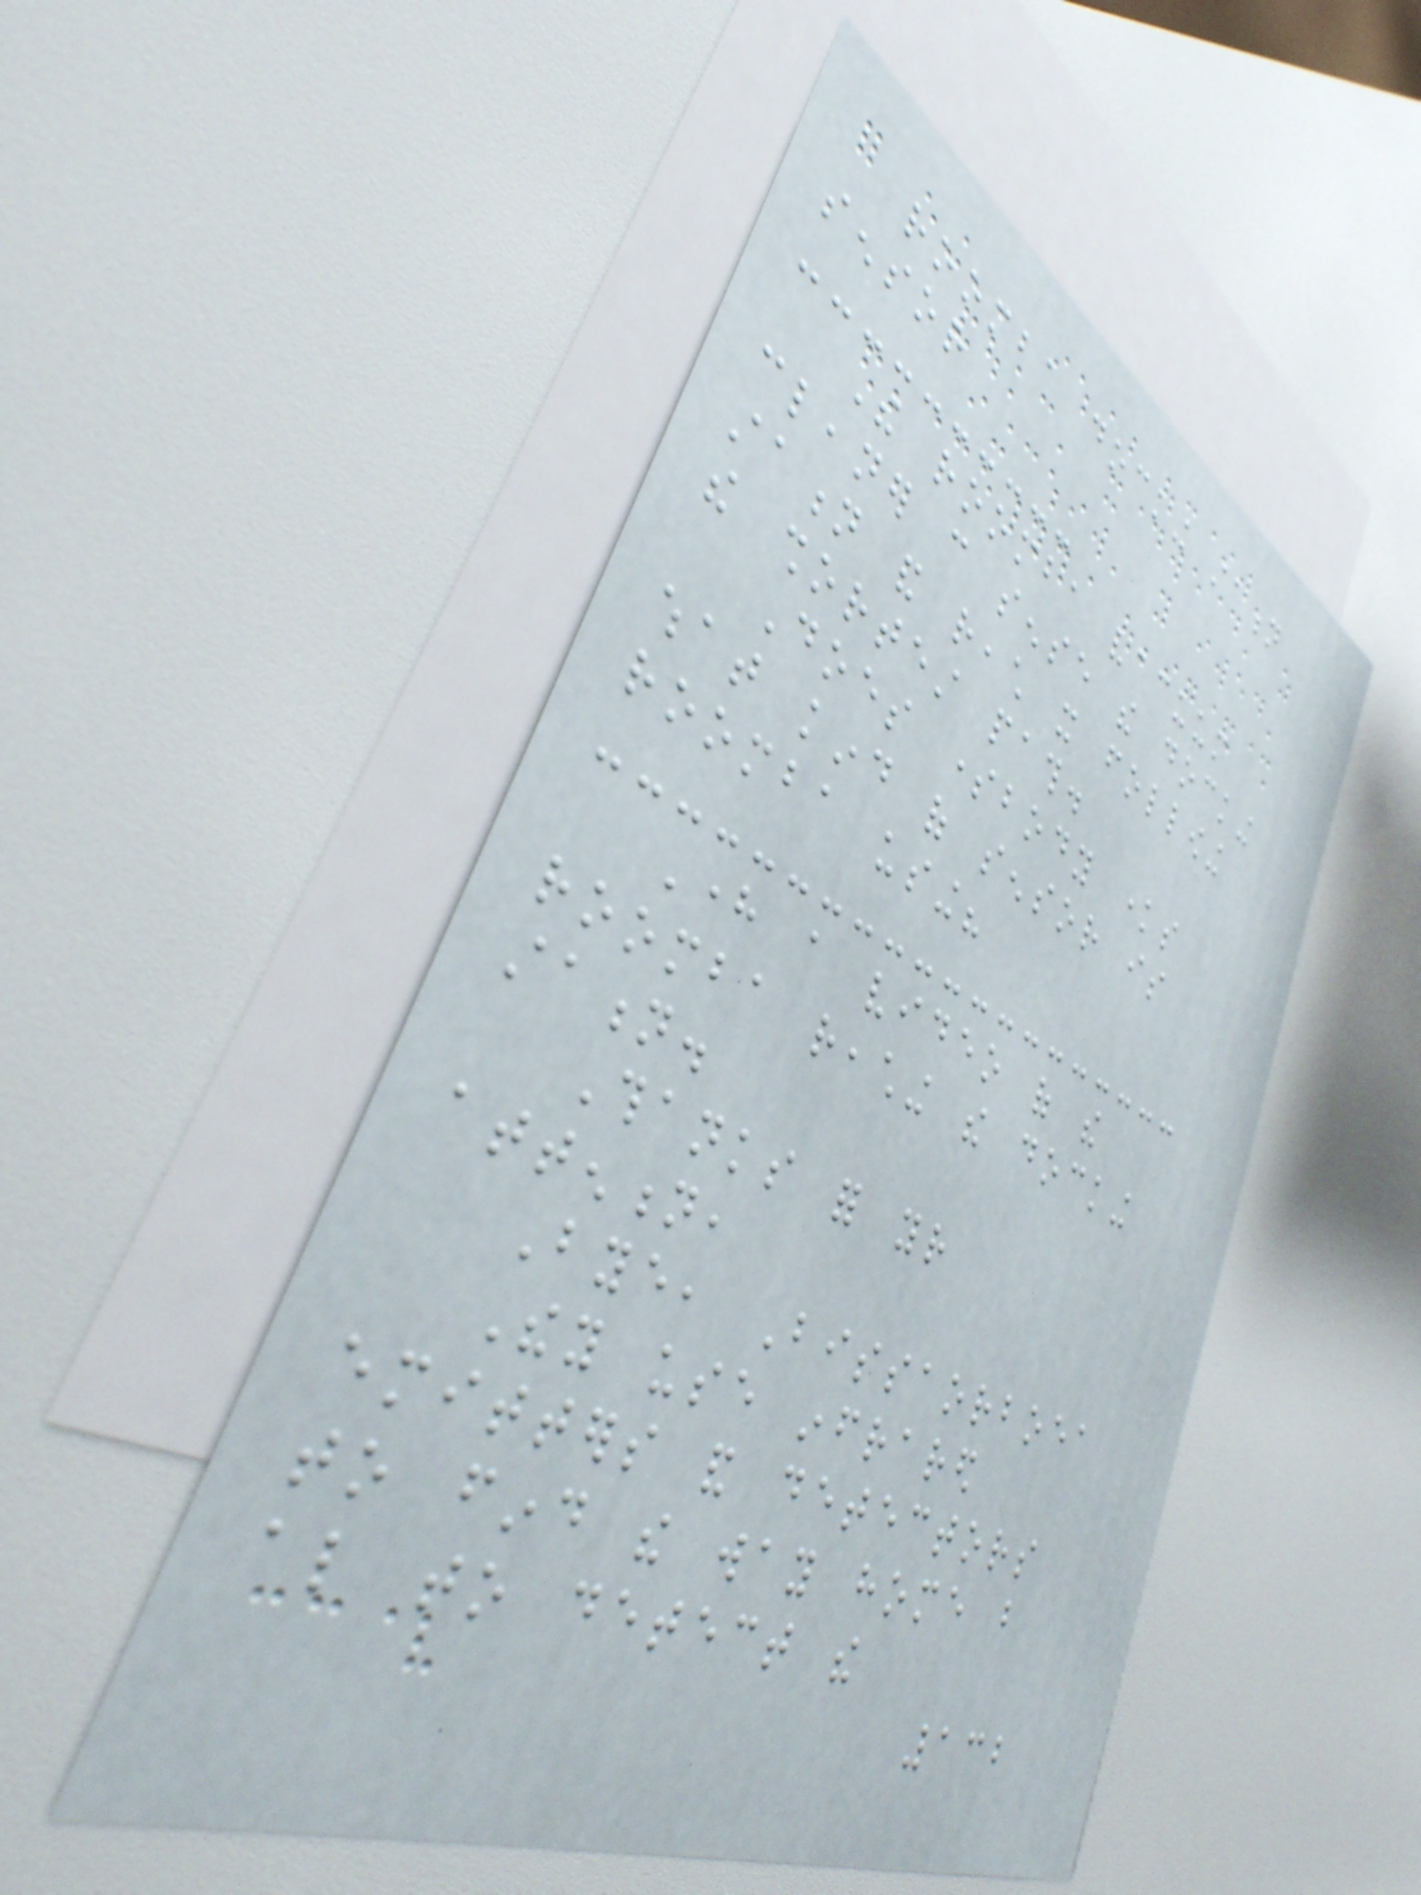roomba docking station
sensor
The roomba vacuum
cleaner can sense the docking
station and reach it following
the shortest path.
Does somebody knows
what kind of sensor is
roomba using?
Here a video of the
roomba reaching the docking
station.
Thanks for your
attention,
Bye, Bissaorboea
They use infrared
emitters and detectors
to find the way home but
also to detect the
132
